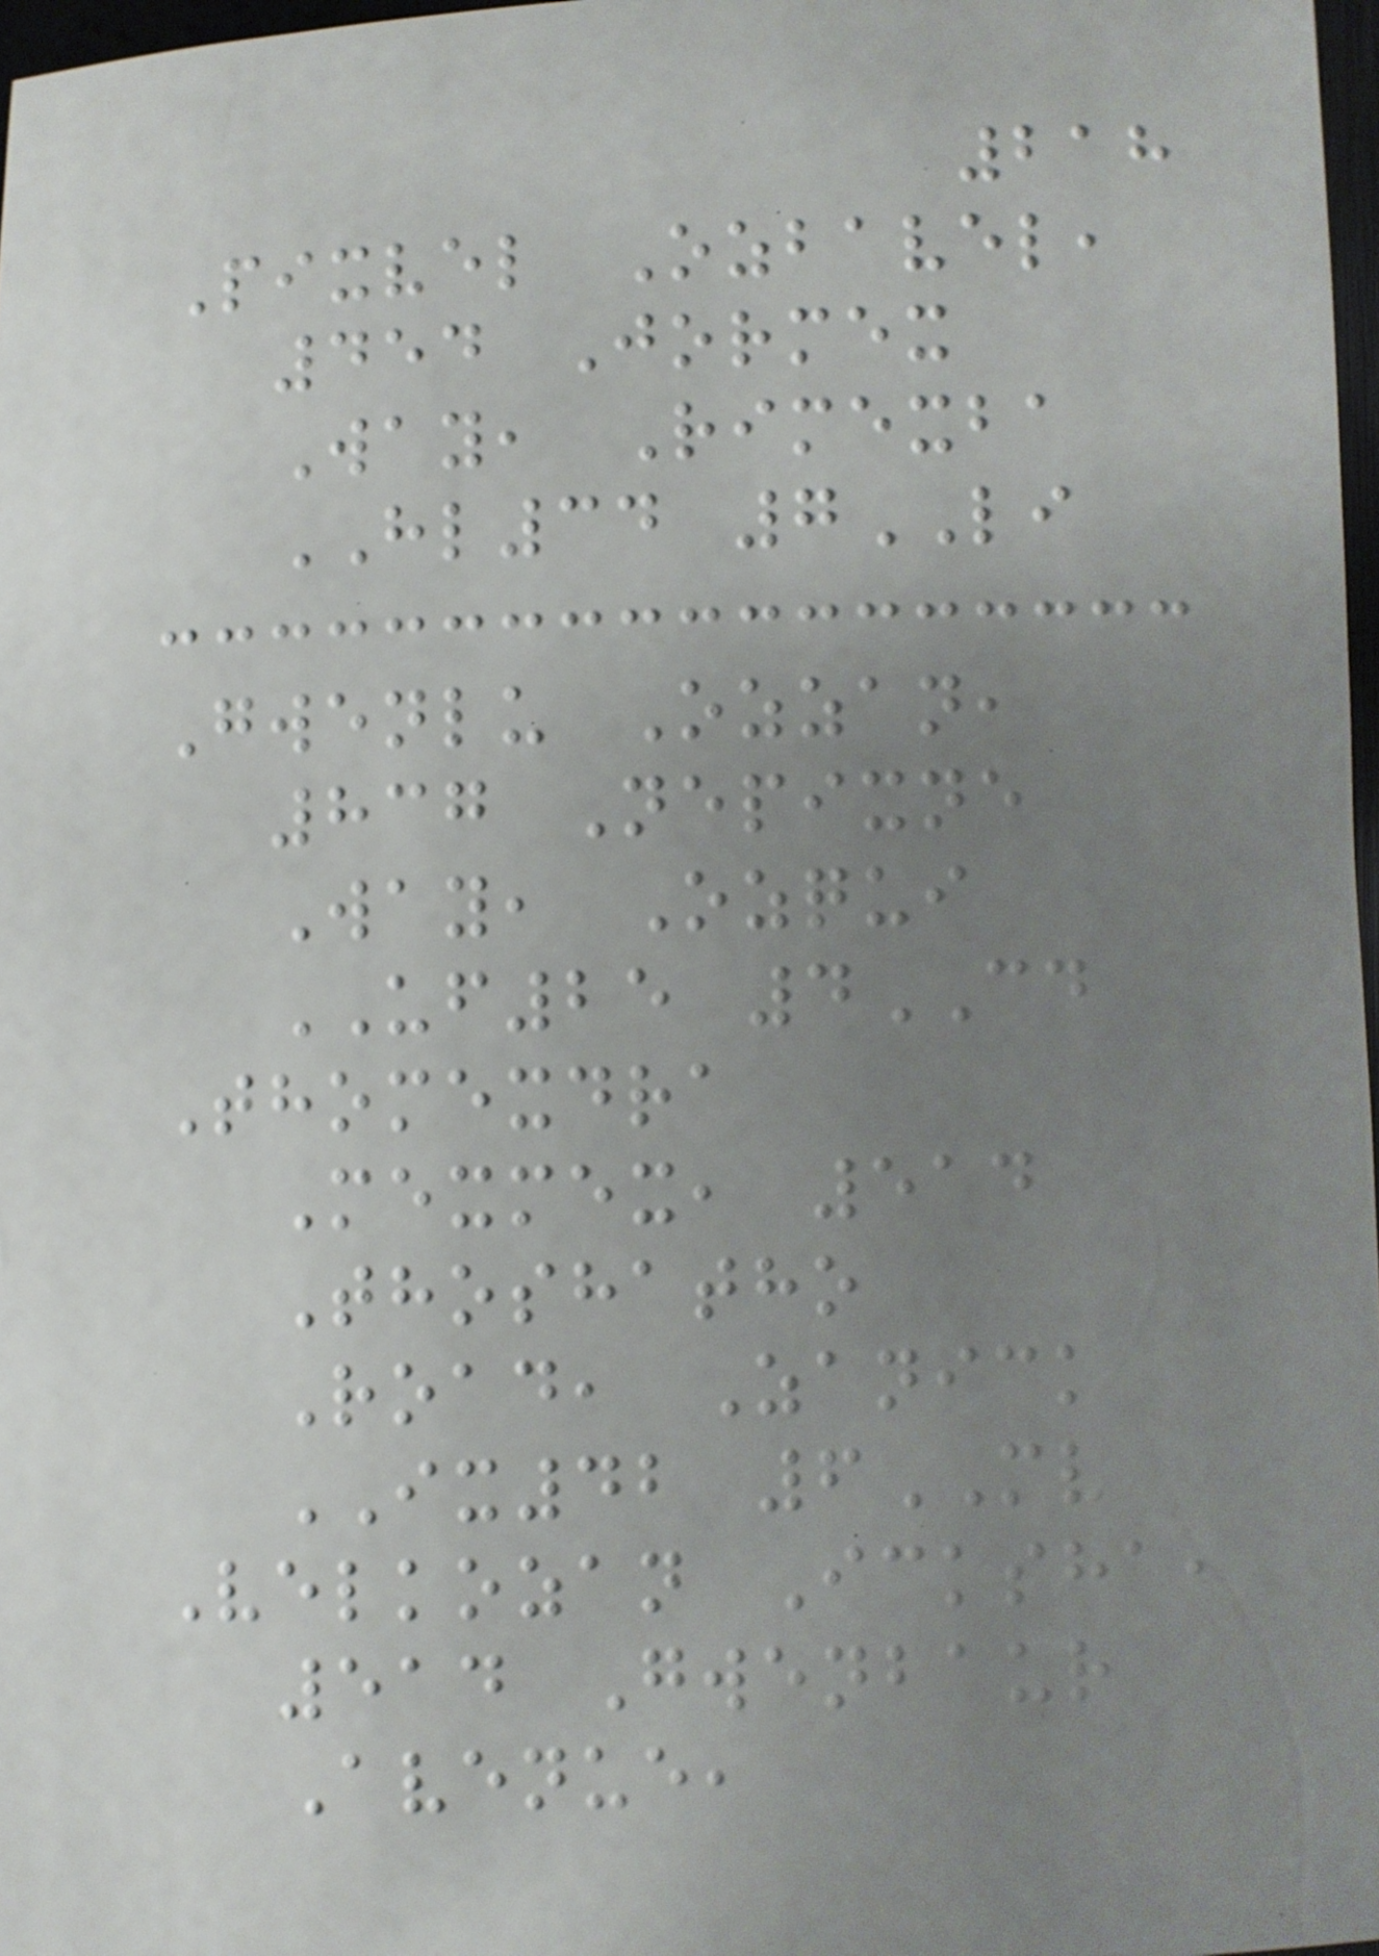218
Pixvel Ozbavel,
454 Jormex
Way, Rimexba
HL34 7LI
Gwenlu Ozzan,
837 Nepixne
Way, Ozqui
UF25 4CD
Thomexdra
Mexmex, 514
Thoshatho
Road, Zanick
IX42 6MV
Velkozan Icksha,
514 Gwenbaur
Avenue,
